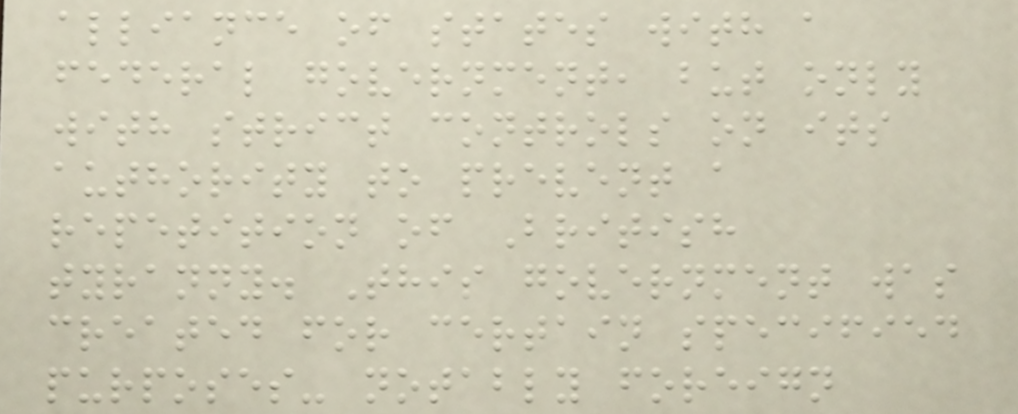alliance of states with a
federal government, but only
with strict controls on its
authority to prevent a
repetition of British
tyranny. This government was
created for certain specified
purposes- notably foreign
